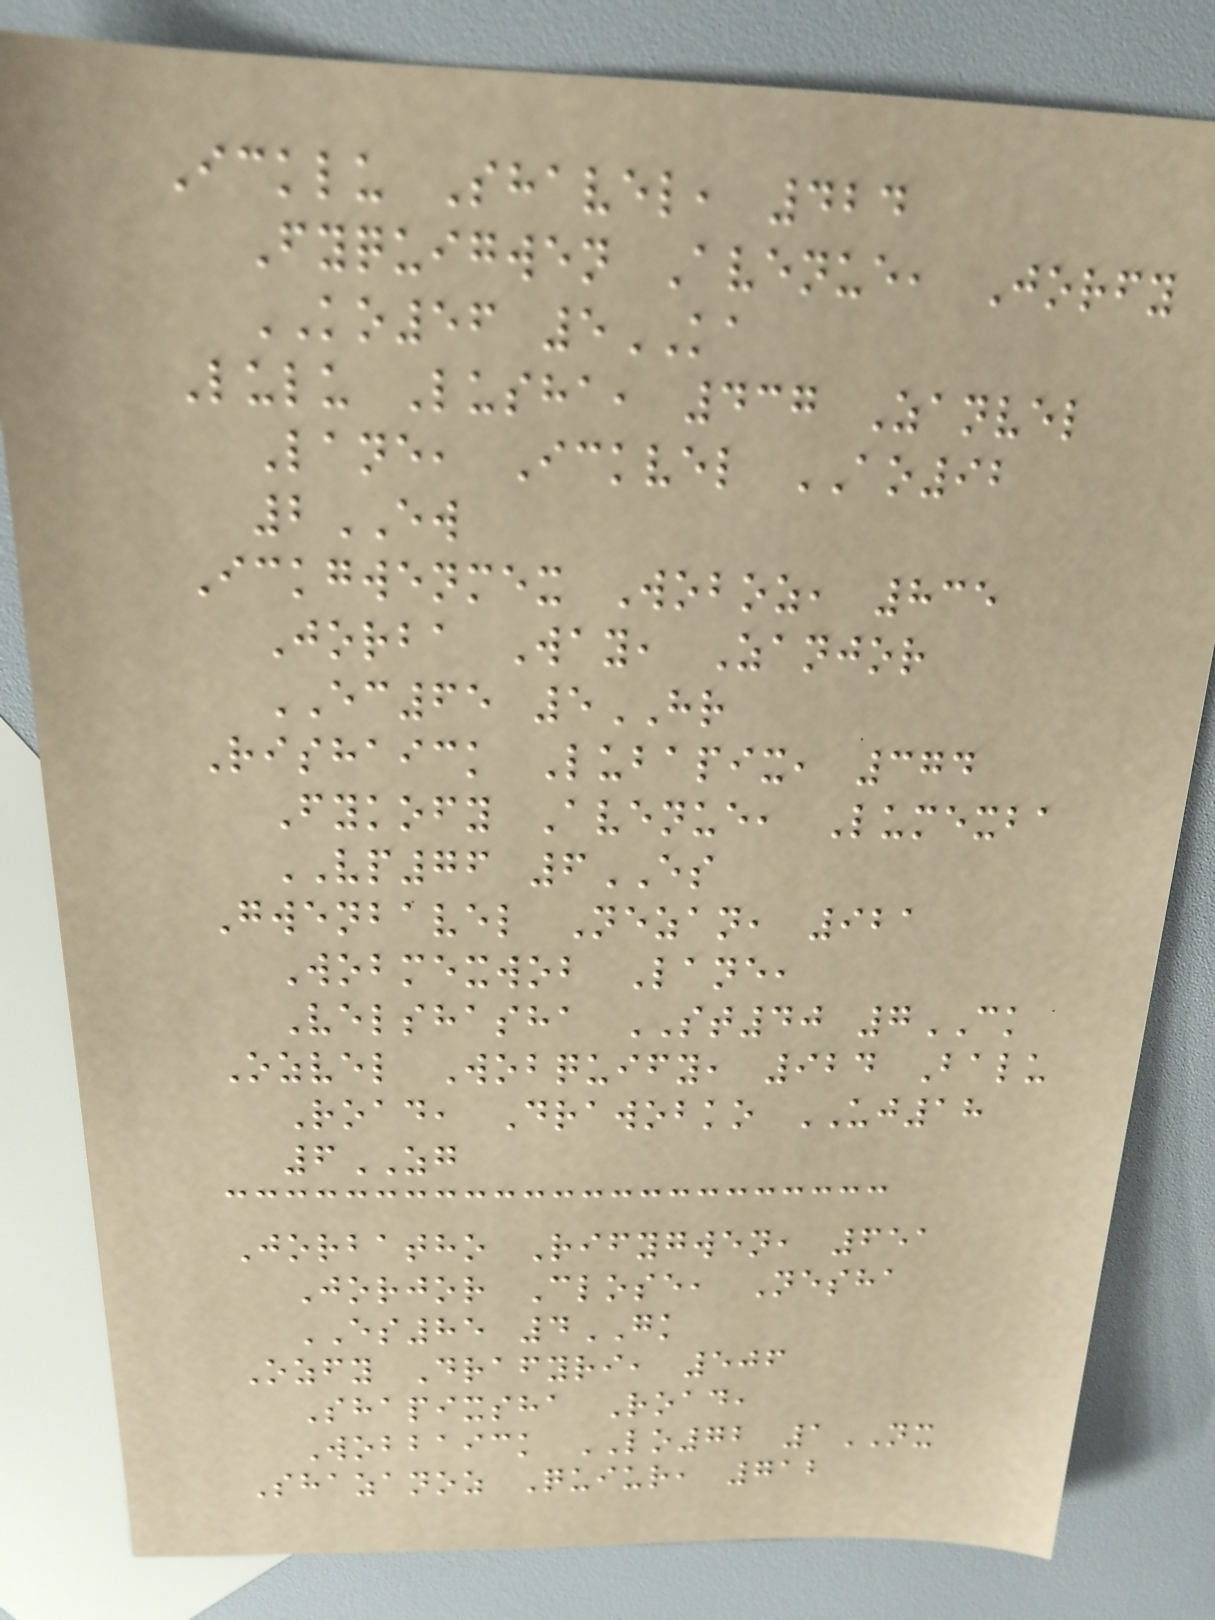Icklu Shavel, 424
Fyquigwen Avenue, Jorfy
KO56 5KA
Lulu Lusha, 437 Zanvel
Lane, Ickvel AO92
2EW
Ickgwenmex Woboz, 835
Jorba Way, Zanjor
EC65 5HR
Rishaick Lubapix, 374
Fykofy Avenue, Lumexba
VP76 6ES
Gwenbavel Nezan, 921
Wobmexwob Lane,
Velshasha ST40 7CK
Ozvel Wobquify, 924 Balu
Road, Drawobko UJ18
6ZG
Jorbatho Rifygwen, 651
Jorjor Close, Nesha
ES85 4GK
Ozfy Drafyri, 506
Shapixsha Road,
Wobbaick LO72 1NX
Shazanoz Quiur, 712
